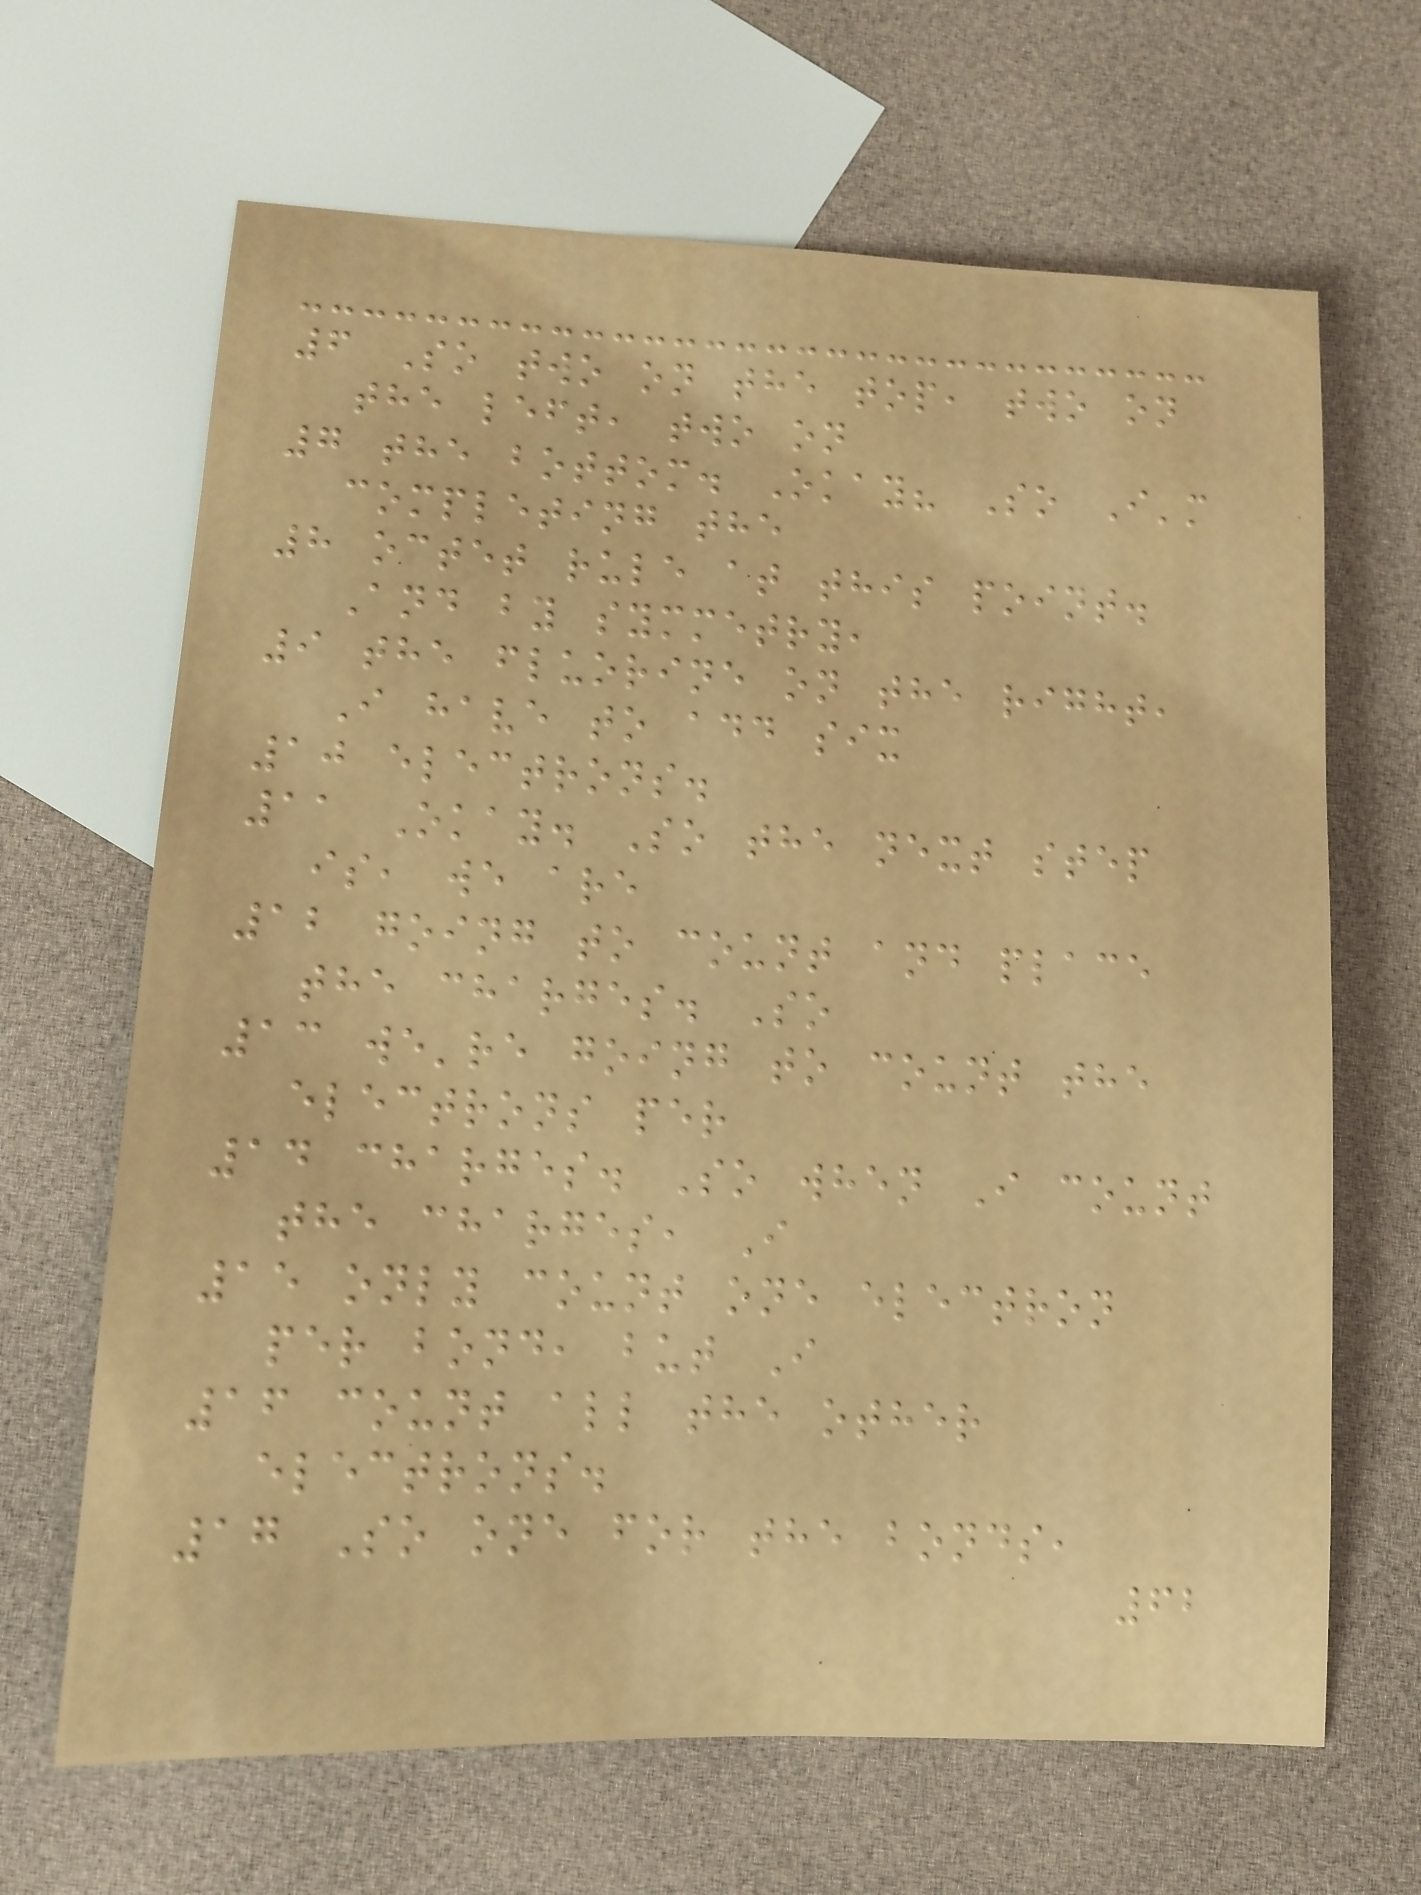6 So two on the top, two on
the left, two on
7 the bottom. Okay? So I'm
completing the
8 octet rule at this point.
And by symmetry,
9 the fluorine on the right,
I have to add six
10 electrons.
11 Okay. So the next step
is, we are
12 going to count and place
the charges. So
13 we're going to count the
electrons per
14 charges. So when I count
the charges, I
15 only count one electron
per bond, but I
16 count all the other
electrons.
17 So one for the bonds,
62
